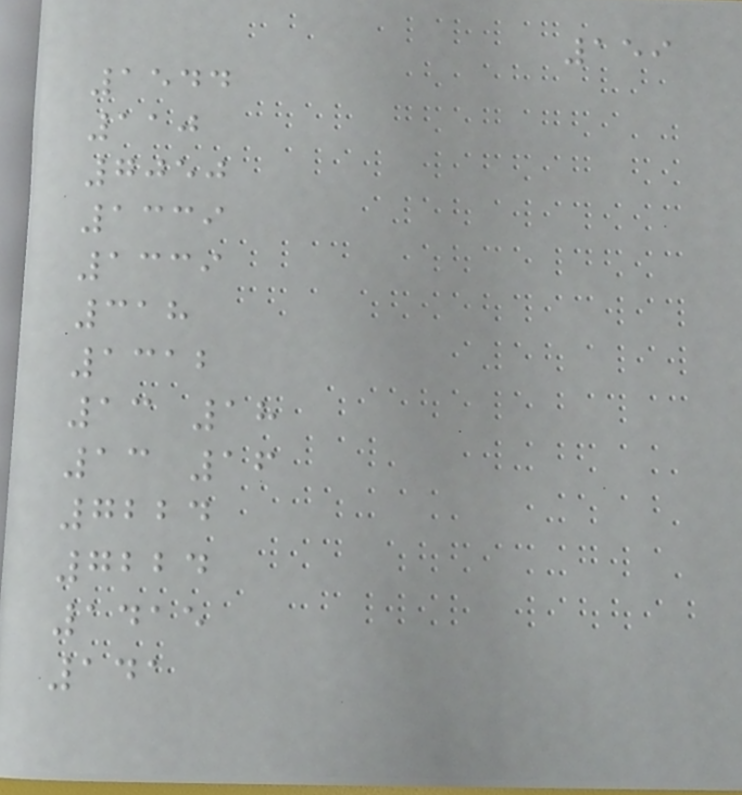159
1544
110
7050
1339
1339
318
1312
13 18
13 16
7224
7224
1415
141
